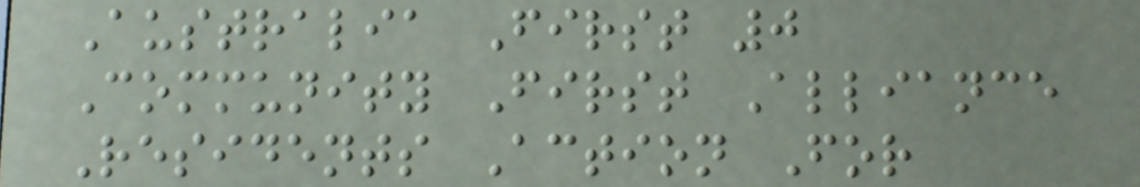Australia First 0
Community First Alliance
Residents Action For
